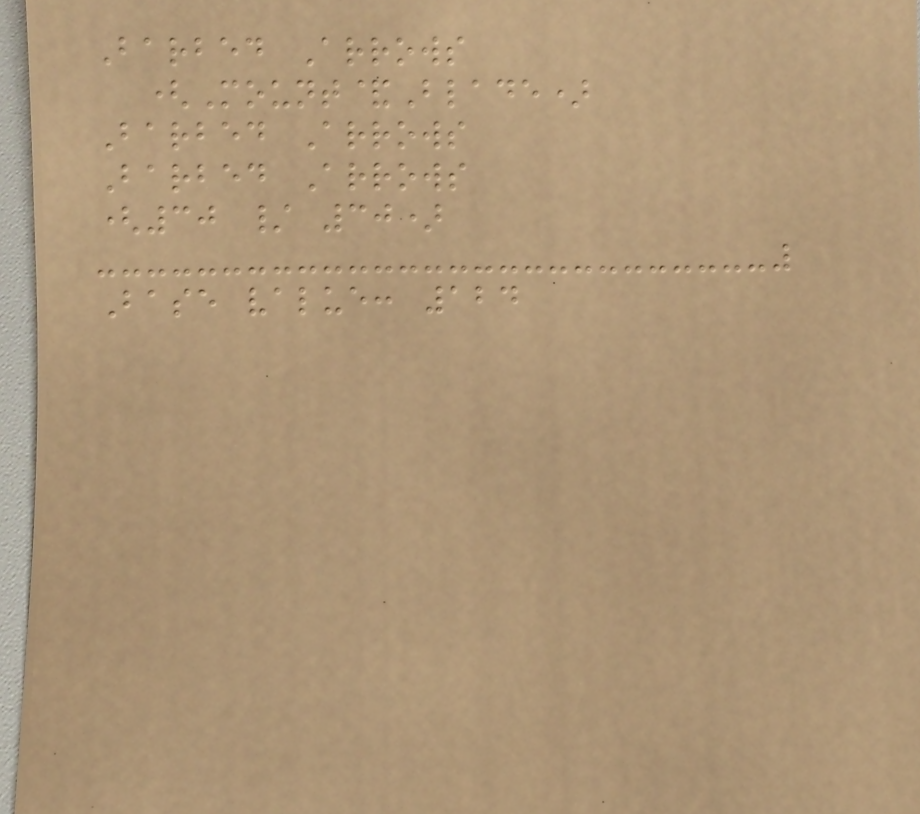Barbed Arrows
(Mount&Blade)
Barbed Arrows
Barbed Arrows
(30 / 30)
Base value: 124
